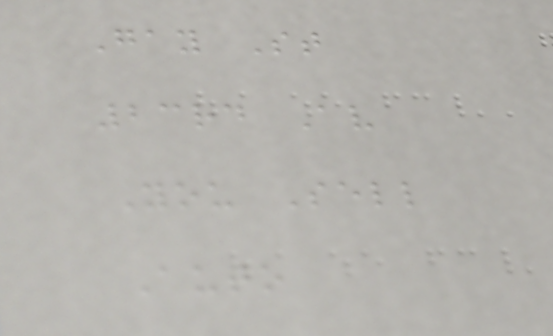Gay St
23rd Av
You Sell
Auto
